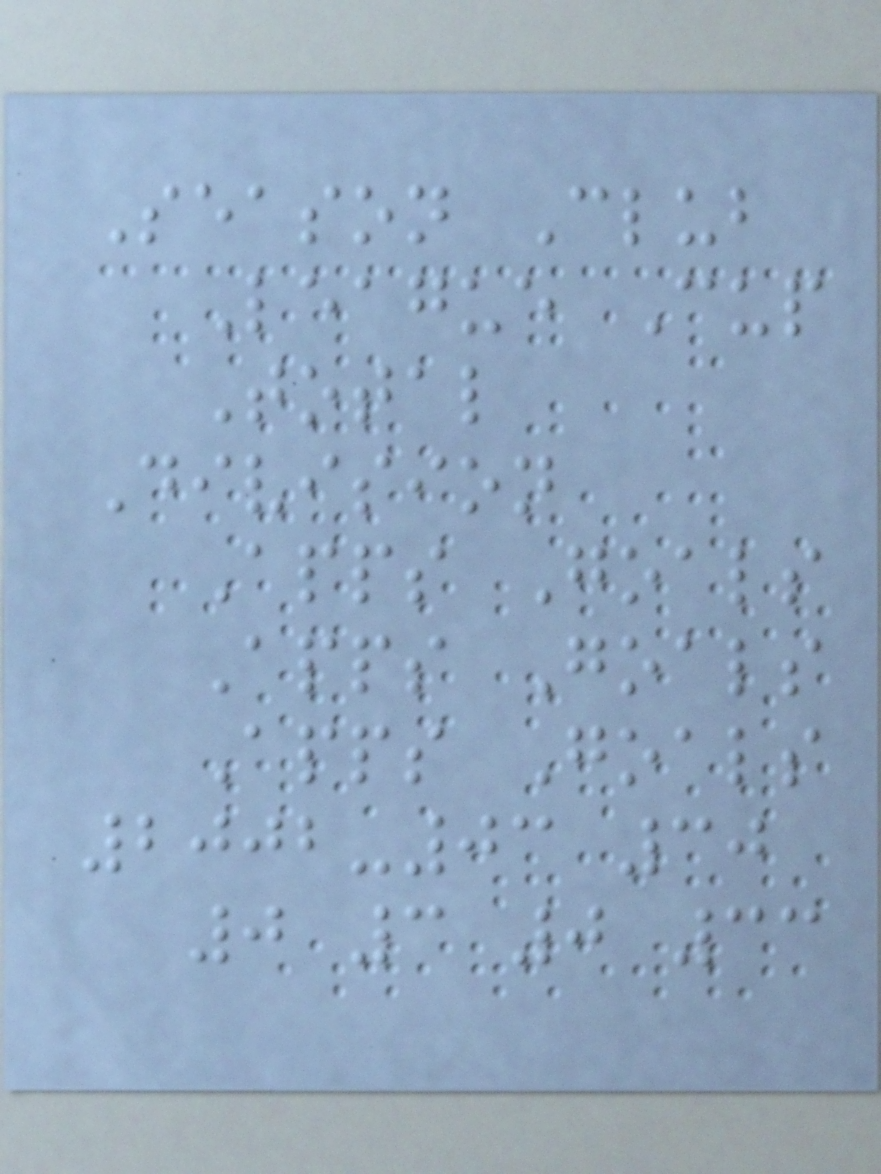Season Club
League Cup
Total
Division
Apps Goals
Apps Goals
Apps Goals
2002-03 30
0 3 0 33
